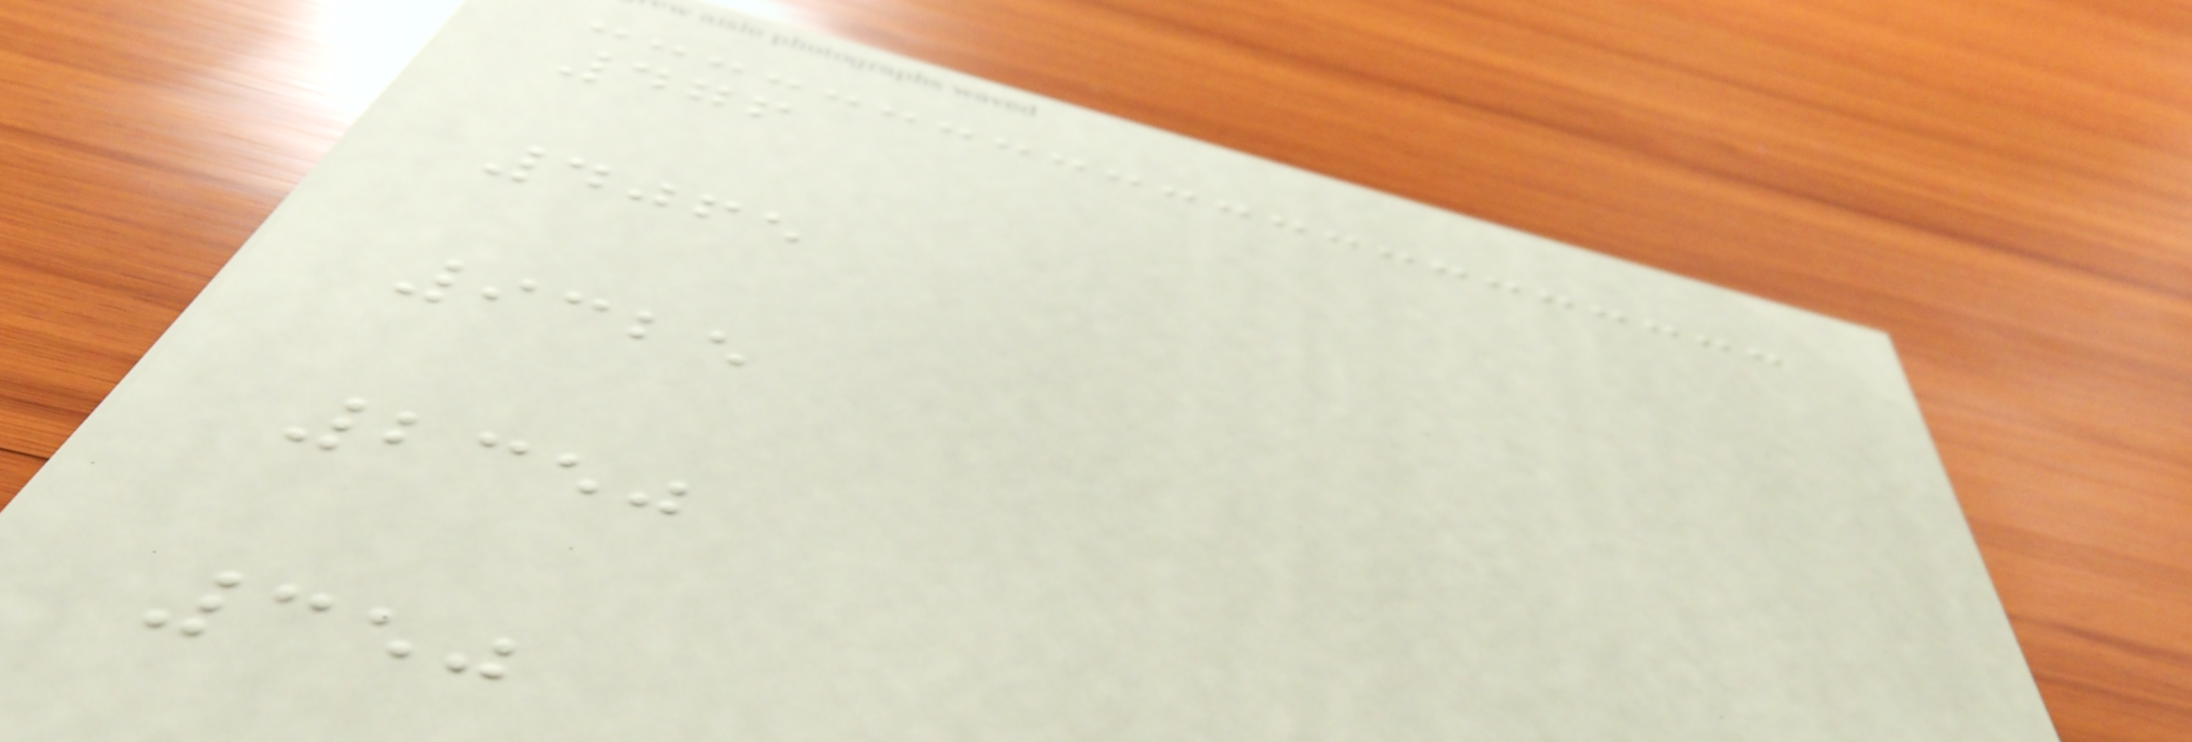476
4065
9325
2350
350
